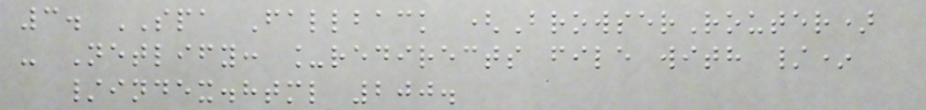3. SPA Fallback (BrowserRouter)
- Netlify: _redirects file with /*
/index.html 200.
